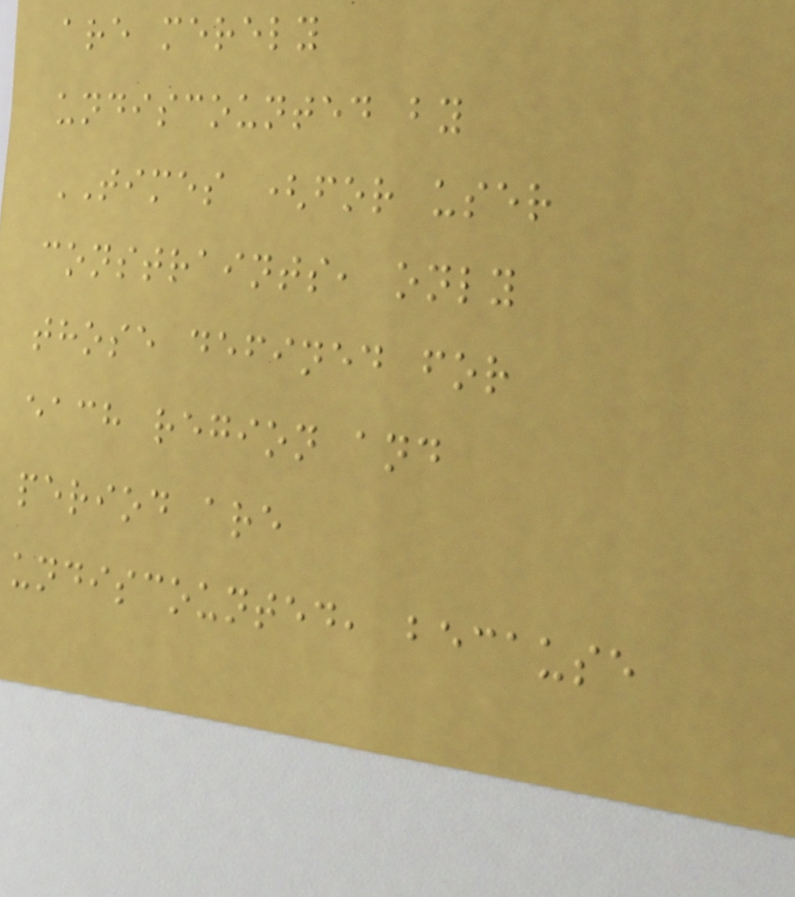are merely
undiscounted by
TIMES (for user
constraints, only
those defined for
each region and
period are
undiscounted, because
